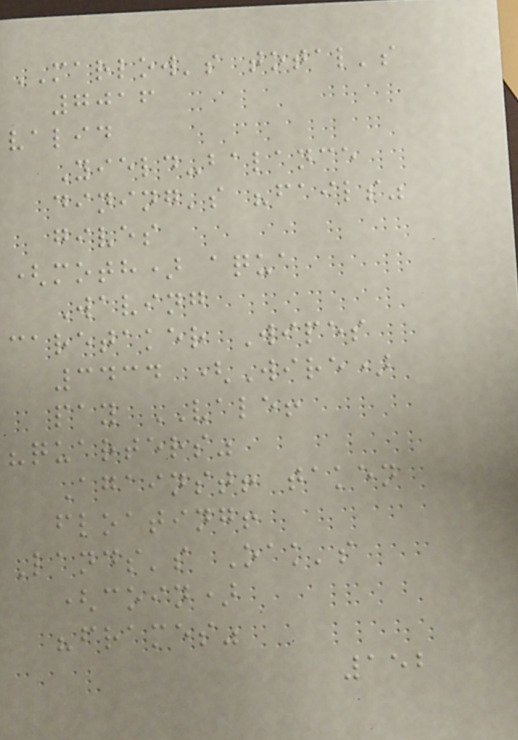MARLOW's total's
7016
valid
Yield-balance
dining's "fails"
gives
(moth) aqua
Waving
caretaker Wipes
3434 (Wire)
pay VALE!
"quarters"
Against! taken
floating!
Lands's Oak's
(coin)
"frames"
152
